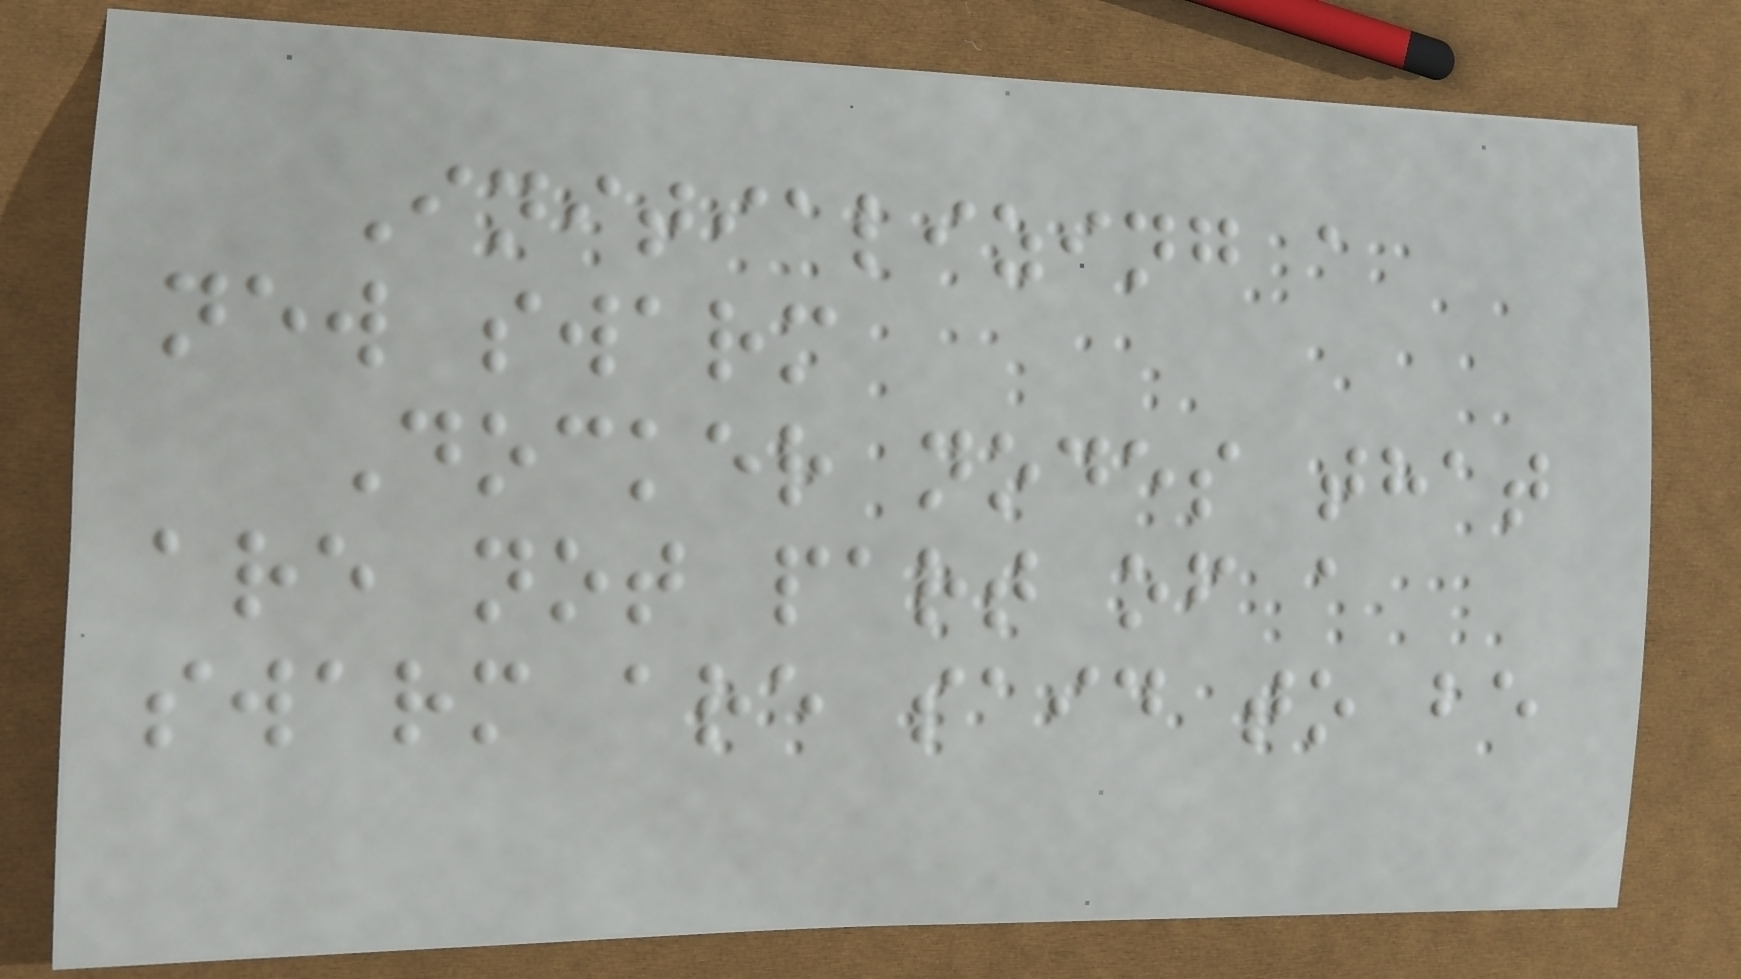Initializing a
new swarm
Docker nodes that
are not part of a
swarm are said to be
